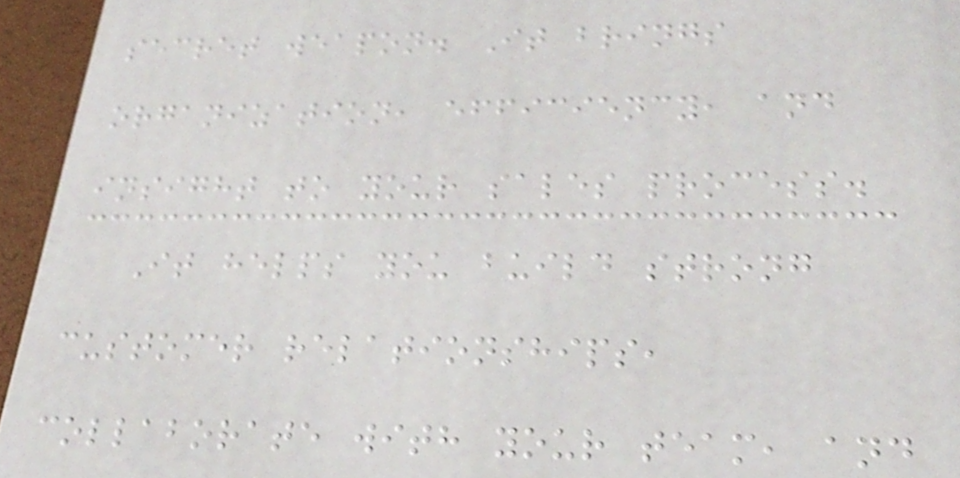secret weapon. It brings
organization, efficiency, and
insight to your sales process.
It helps you build strong
customer relationships,
collaborate with your team, and
